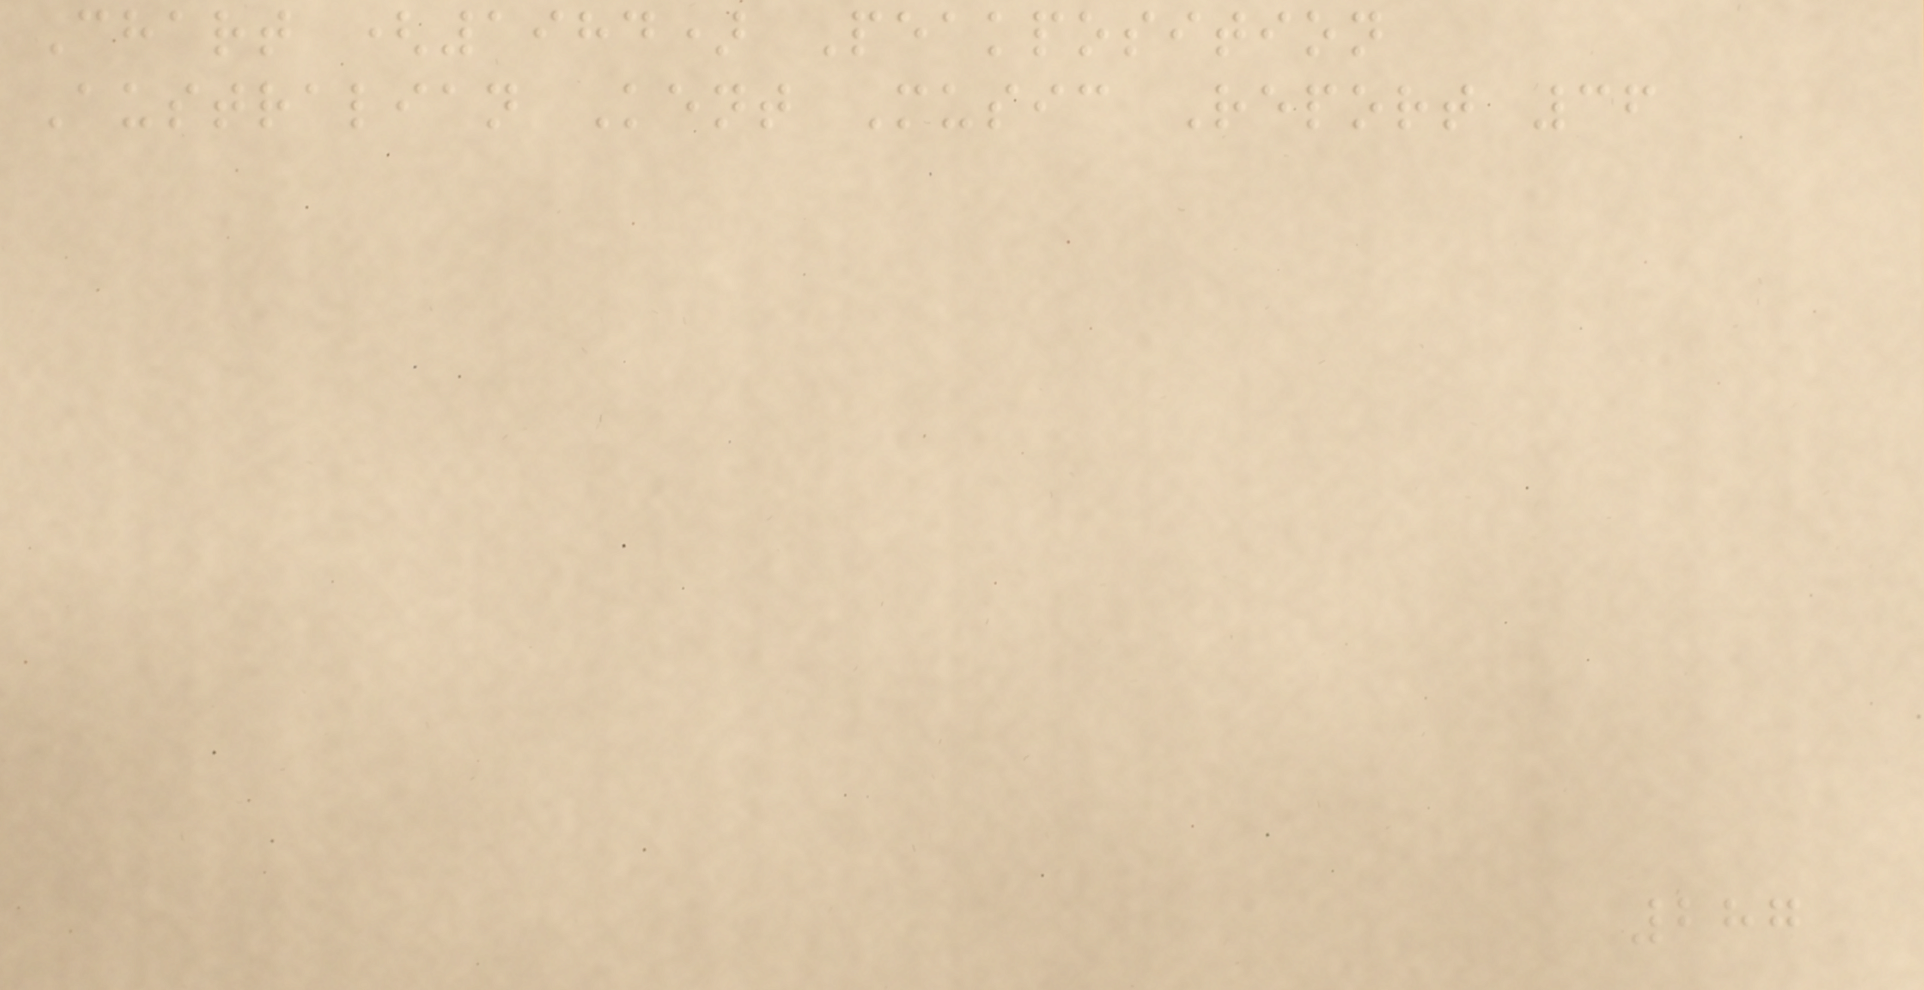Chart (1984) Peakposition
Australian Kent Music Report 36
287
